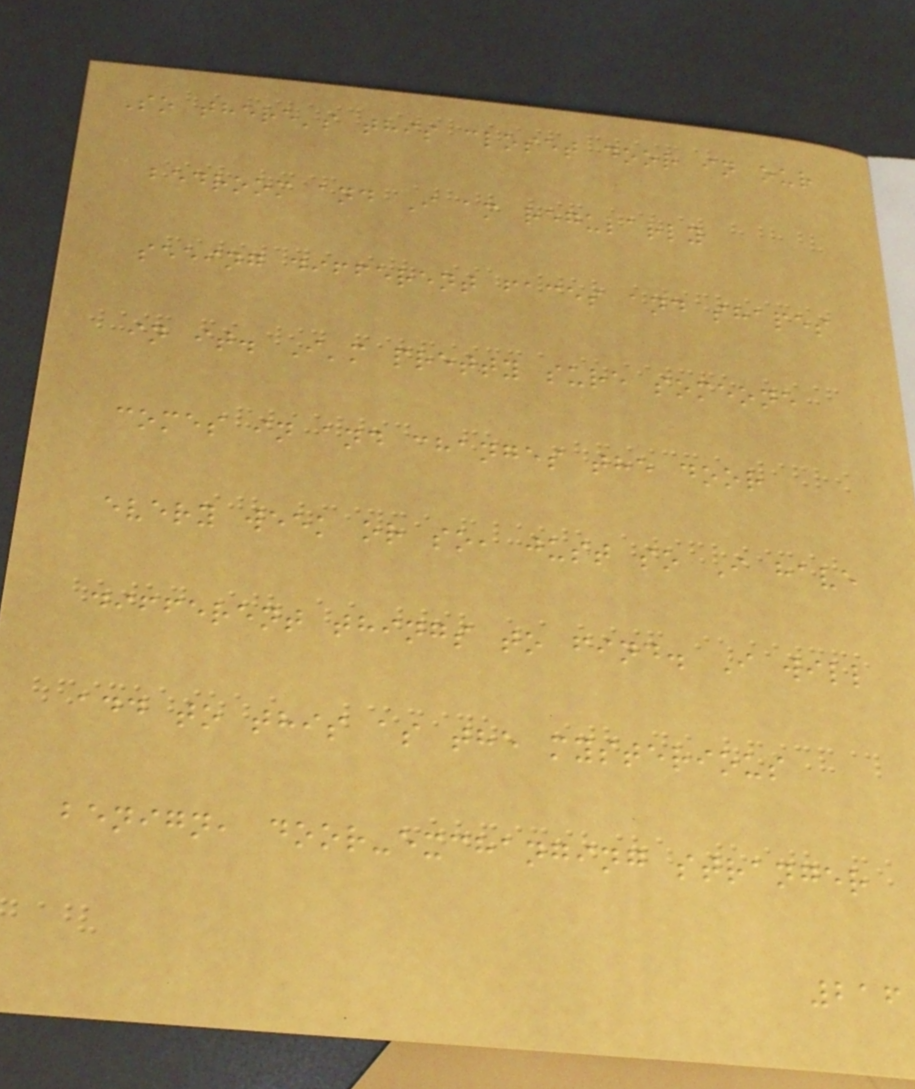So there's this closet door in our
bedroom and I am regularly
seeing different faces and shapes
in it. I'm pretty sure someone
comes in and changes the door
every week or so, just so I have
different things to find. I will
add to this as the mysterious
benign, door-exchanging stranger
216
